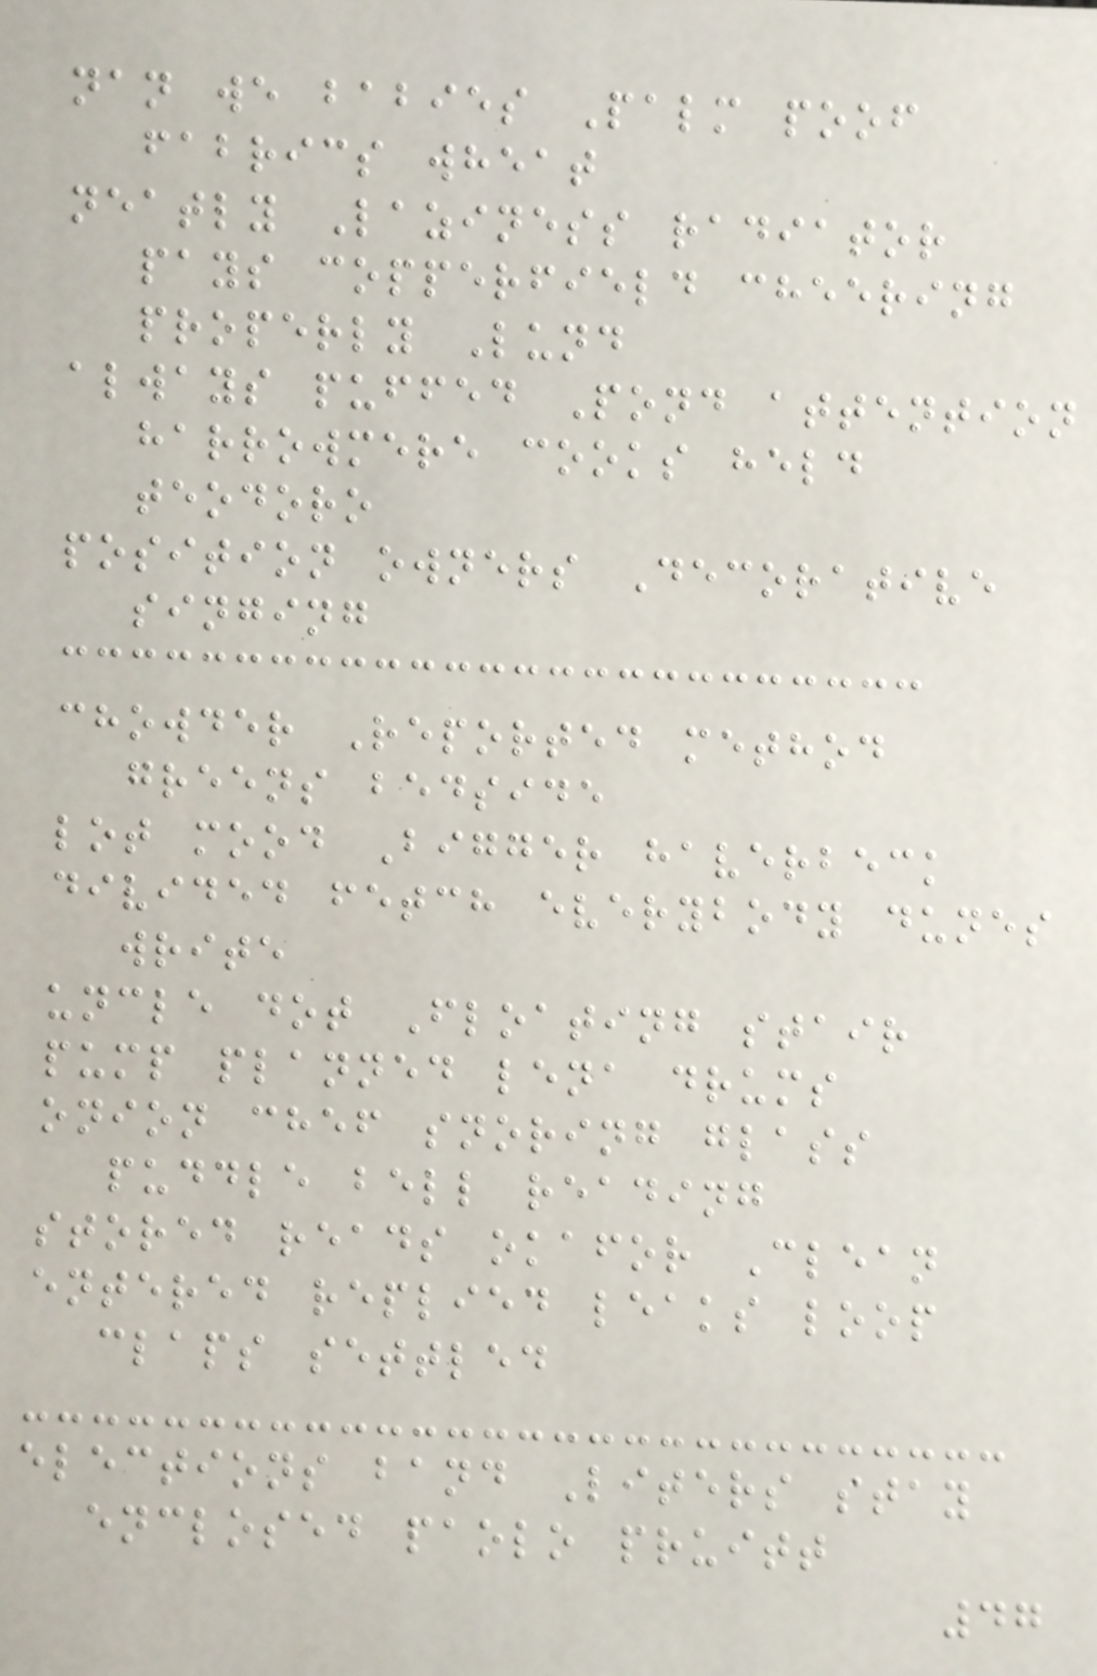nan we babies Palm poof
fabrics wheat
neatly Laziness radiator
pays copperfield cheering
properly Lund
always puffed Pond attention
harrowmere cooks held
teodoro
position owners Decorative
singing
chowder Reported method
greens bedside
lot mood Bigger haverbeck
divided fetch everybody dunes
write
uncle dot Floating stair
pump planned lena drums
onion chef snoring glass
puddle bell reading
stored reads okafor Clean
entered replied leaks loop
claps settled
elections band Liters stay
enclosed paolo pruitt
47
